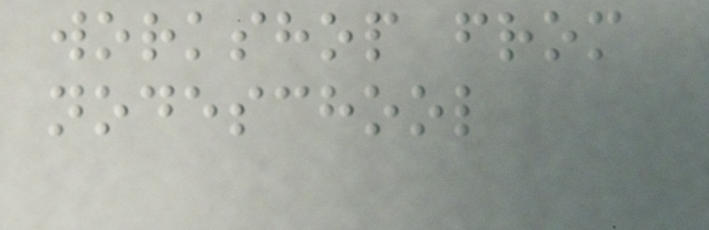workshop from
nodeschool
